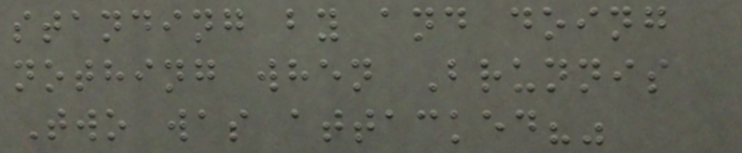standing by and doing
nothing when Brunnis
Two was attacked?"
